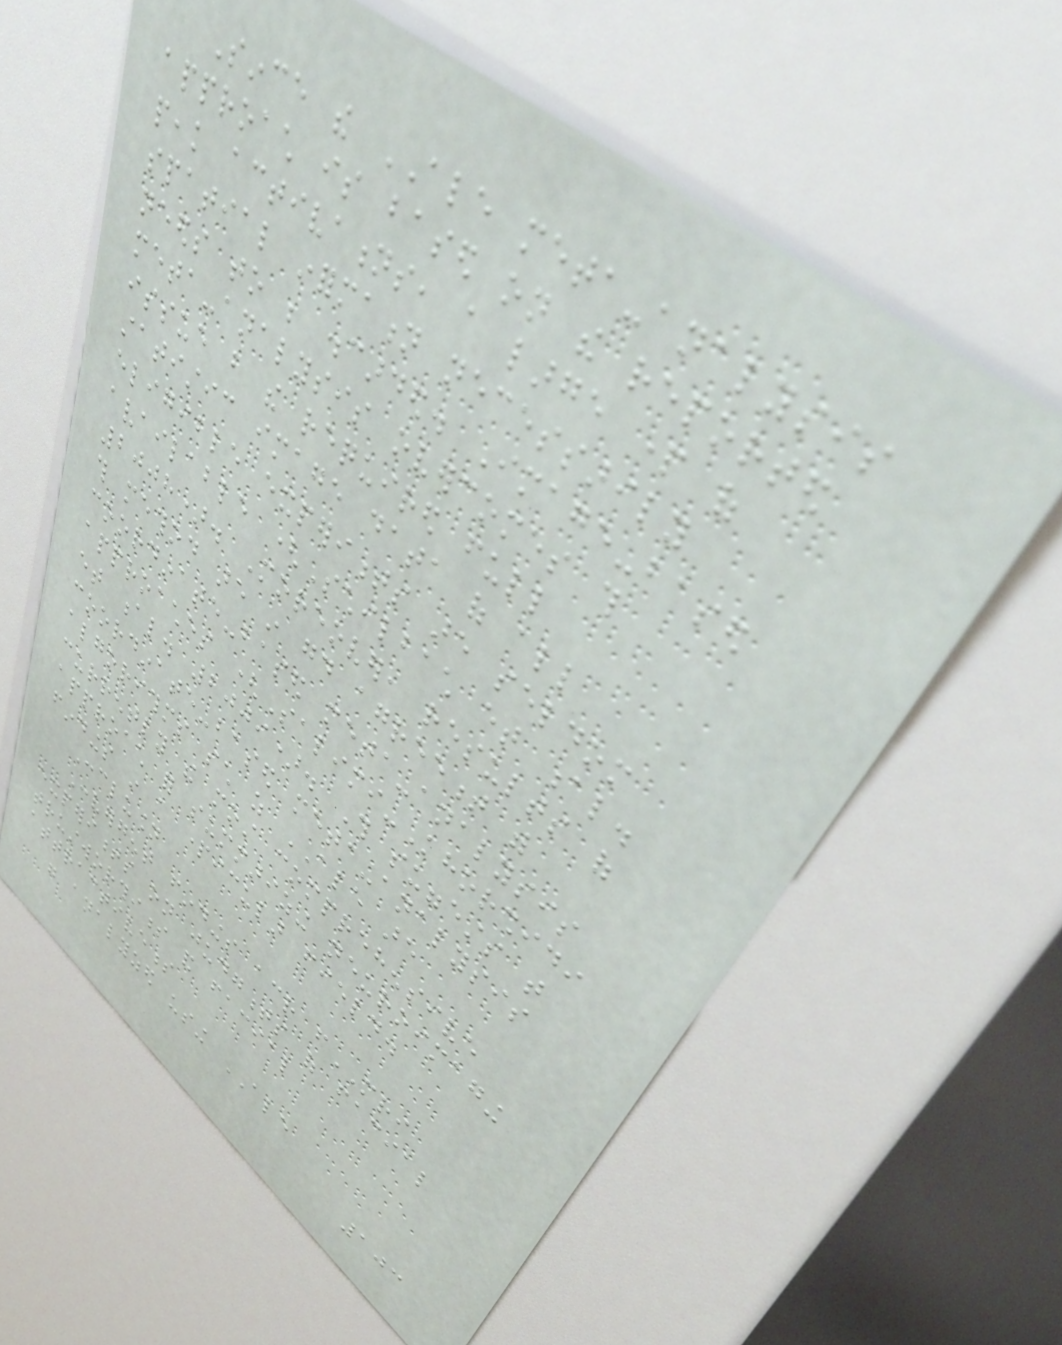Since the ALE meta-analysis
approach is based on the reported
peak activations, a large part of
spatial information necessarily
needs to be discarded. Image-based
meta-analysis overcomes this
issue but the required full
statistic image data of all
eligible experiments are seldom
available (Schilbach et al.
2008). Moreover, results of
this method are in good agreement with
coordinate-based meta-analysis
approaches (Salimi-Khorshidi
et al. 2009). This suggests that
coordinate-based meta-analysis
algorithms such as ALE are
currently the most comprehensive
approach for summarizing neuroimaging
findings in a particular field.
Conclusion
Convergent findings across fMRI
experiments on judgments of facial
trustworthiness and facial
attractiveness
were analyzed using ALE
103
